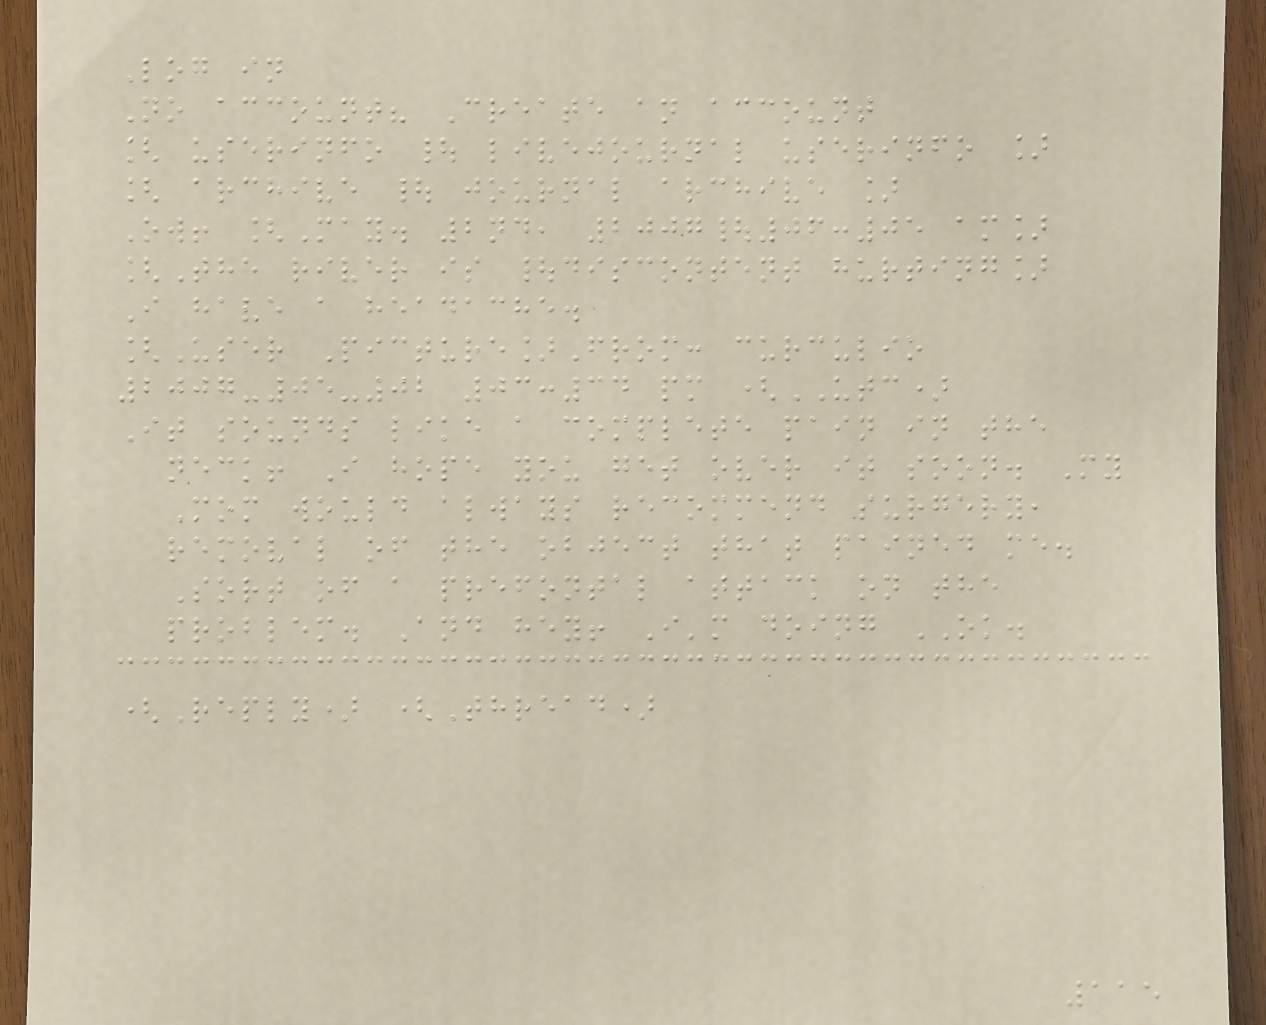Log in
No account? Create an account
[ userinfo | livejournal userinfo ]
[ archive | journal archive ]
Ow! [May. 2nd, 2007|06:05 am]
[The river is |discontent hurting]
I have a headache.
[User Picture]From: curculio
2007-05-02 03:34 pm (UTC)
It sounds like a complete pain in the
neck! I hope you get over it soon. My
Mom would always recommend surgery,
removal of the object that pained me.
Sort of a prefontal attack on the
problem. And hey! I'm doing OK.
(Reply) (Thread)
115
